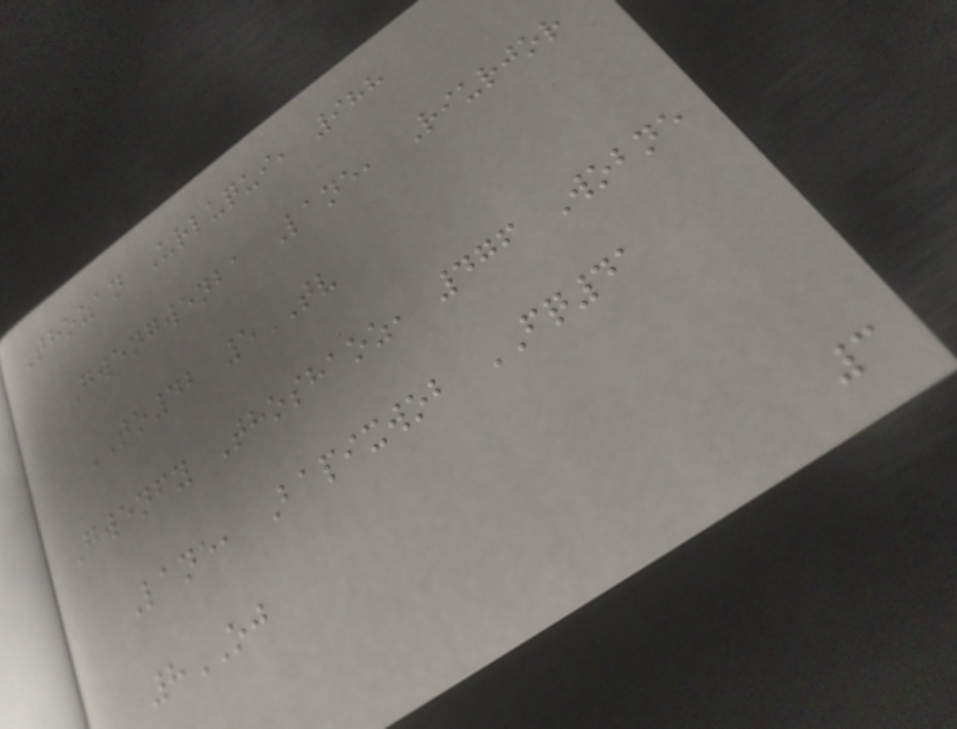Thozan Urluqui, 988
Gwengwenba Lane, Riurjor
TO42 5TV
Gwenfy Thoshaoz, 476 Wobne
Lane, Bapixwob FQ41
8OJ
3
